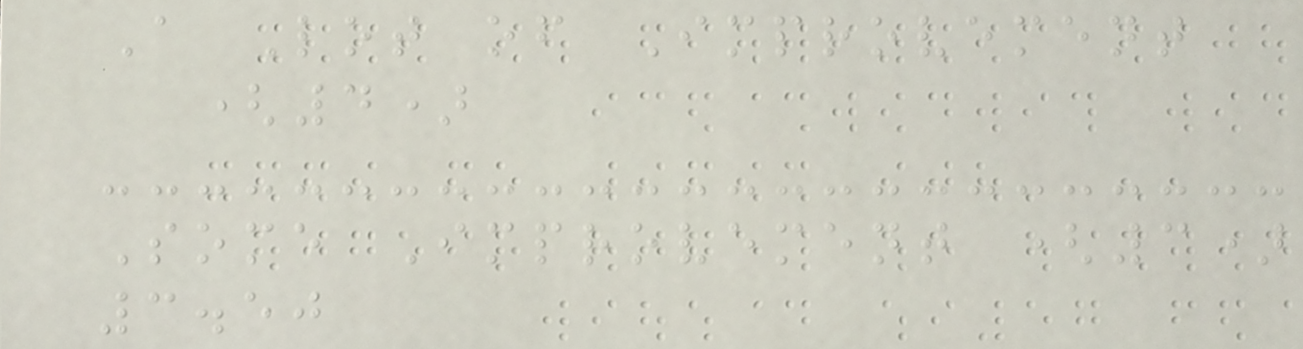A Lot of Improvement
(4)
Some Improvement (3)
3.50
